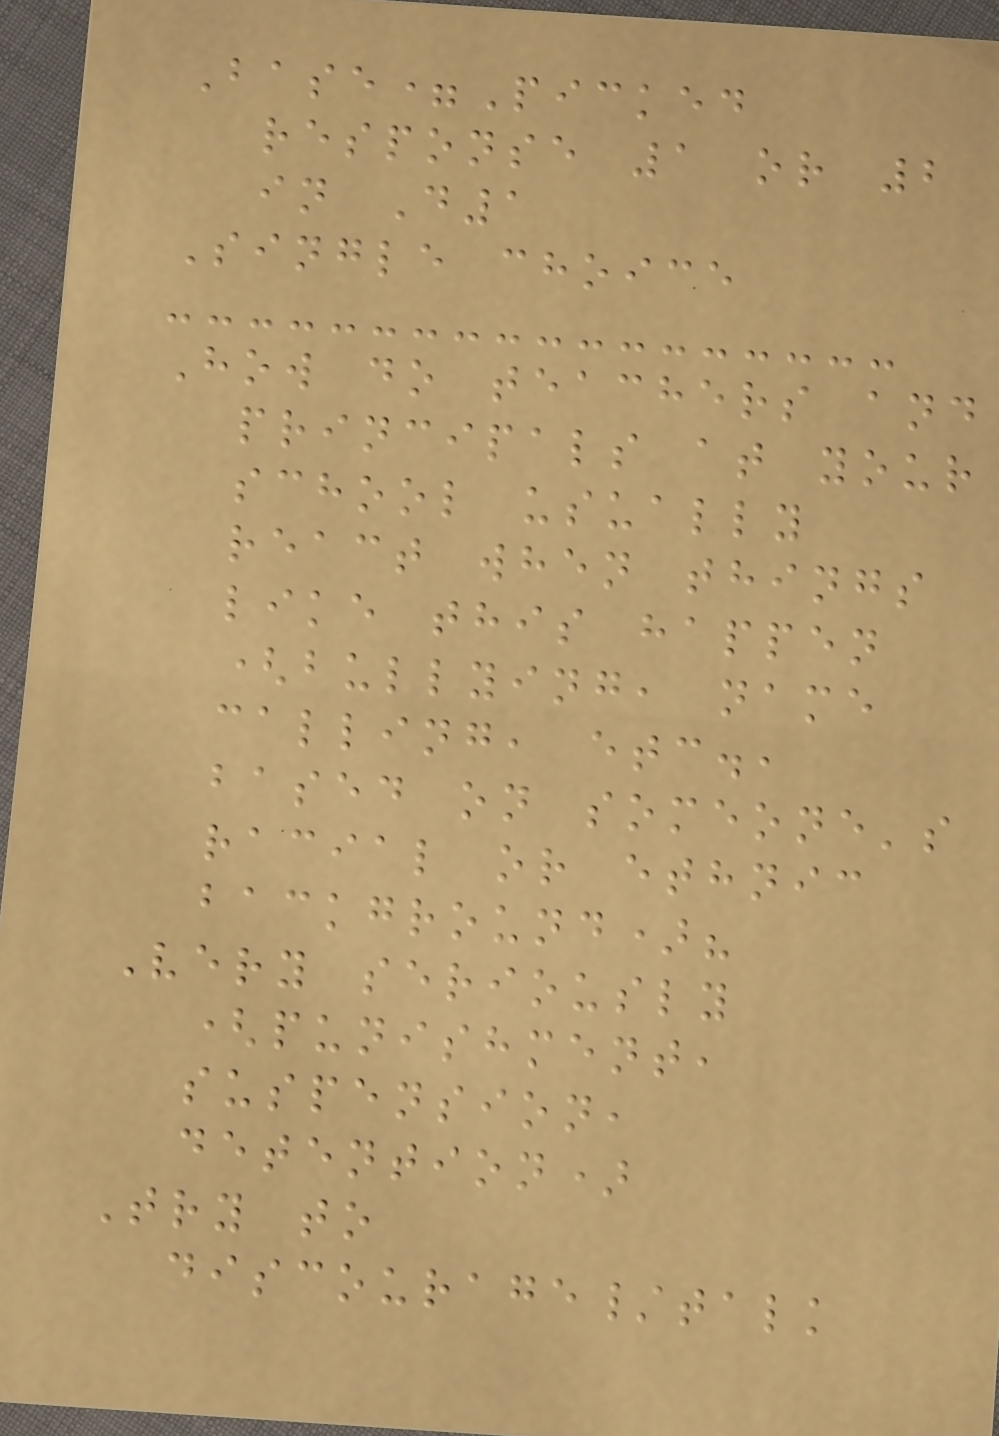Base=Picked
response 1 or 2
in D1
Single choice
How do teachers and
principals at your
school usually
react when things
like this happen
(bullying, name
calling, etc.,
based on someone's
racial or ethnic
background)?
Very seriously
(punishment,
suspension,
detention)
Try to
discourage/talk
